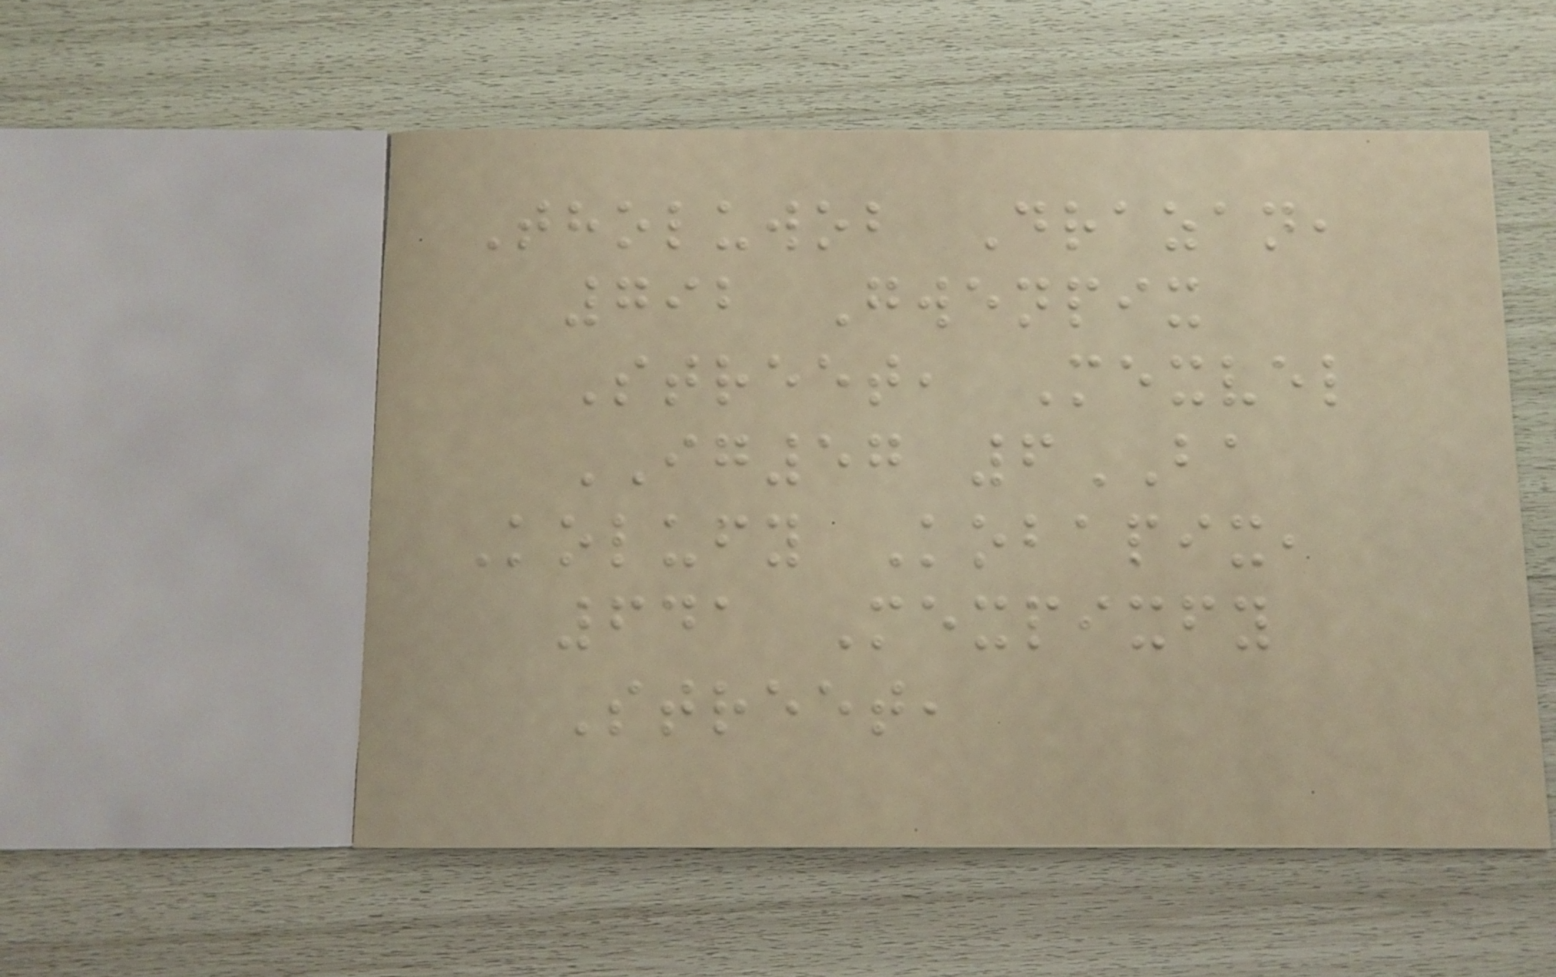Tholuwob Drazan,
792 Gwenpix
Street, Mexvel
IG57 6BA
Kolufy Kobapix,
641 Mexpixfy
Street,
